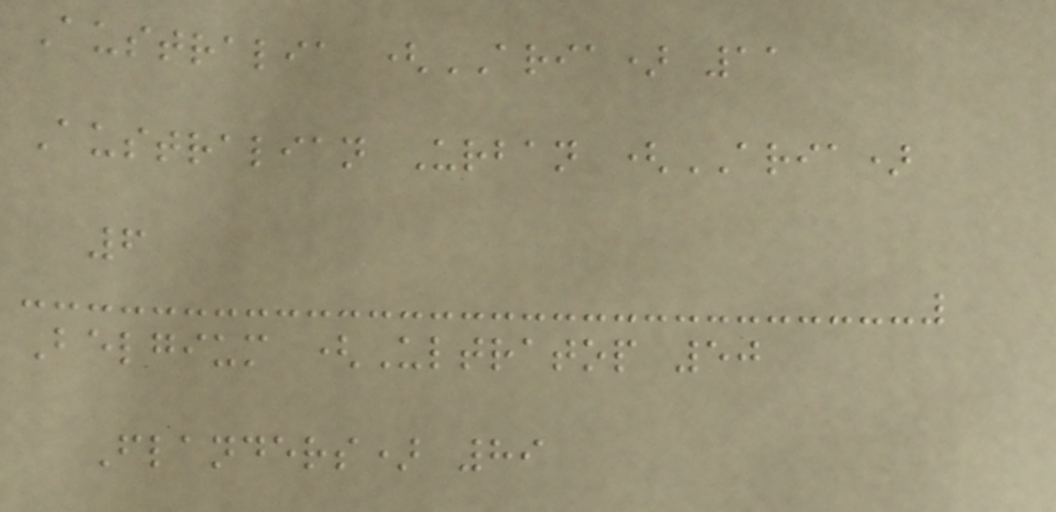Australia (ARIA) 11
Australian Urban (ARIA)
6
Belgium (Ultratop 50
Flanders) 89
